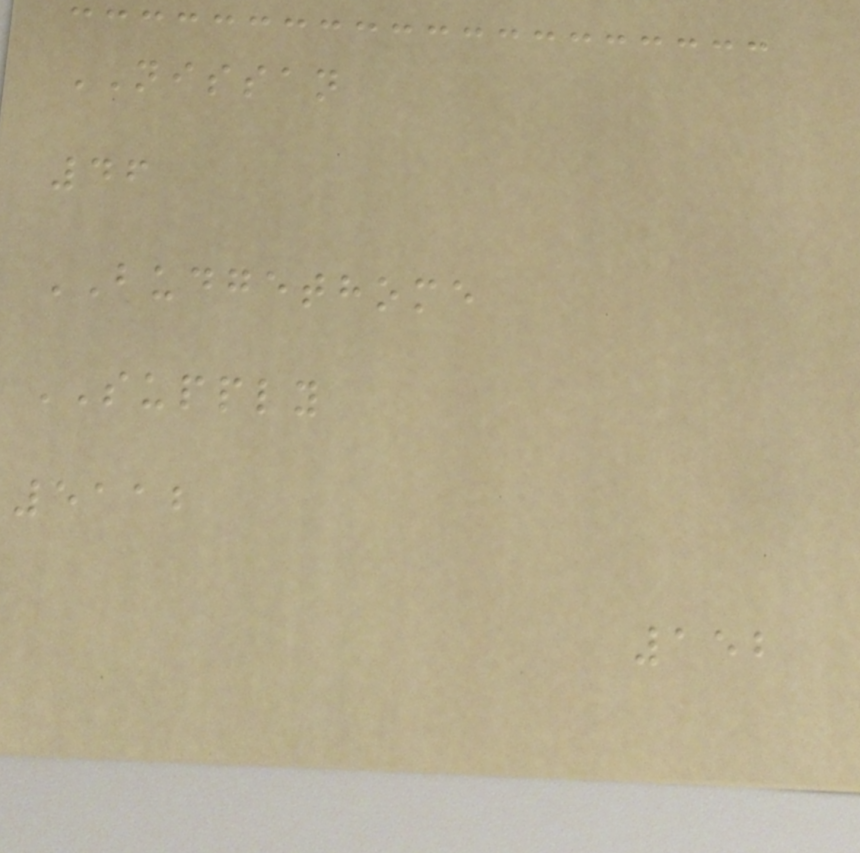NISSAN
46
BUDGETHOME
SUPPLY
5112
152
